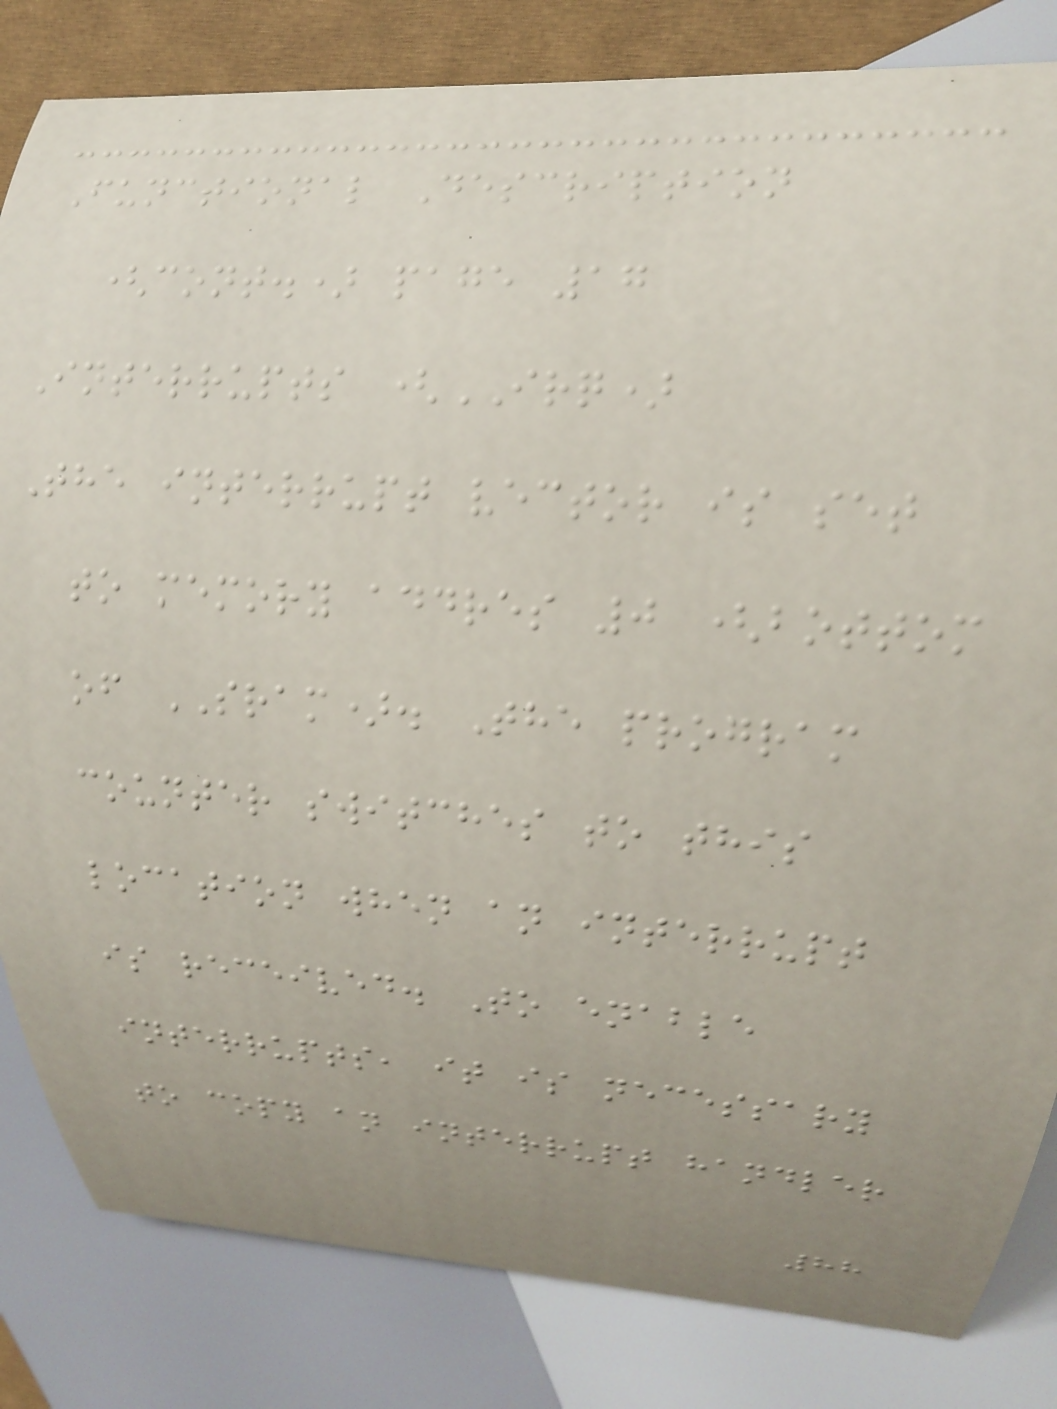Functional Description
(cont.) page 17
Interrupts (IRQ)
The interrupt vector is set
to memory addres 0 (bottom
of SRAM). The program
counter switches to this
location when an interrupt
is received. To enable
interrupts, it is necessary
to copy an interrupt handler
88
